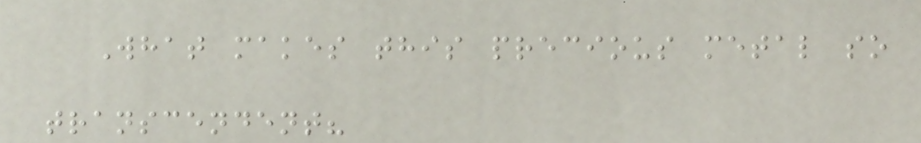What makes this precious metal so
transcendent?
